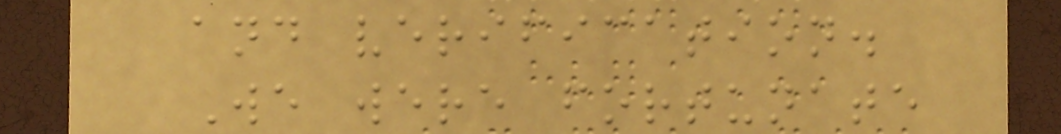and verification.
We were fortunate
